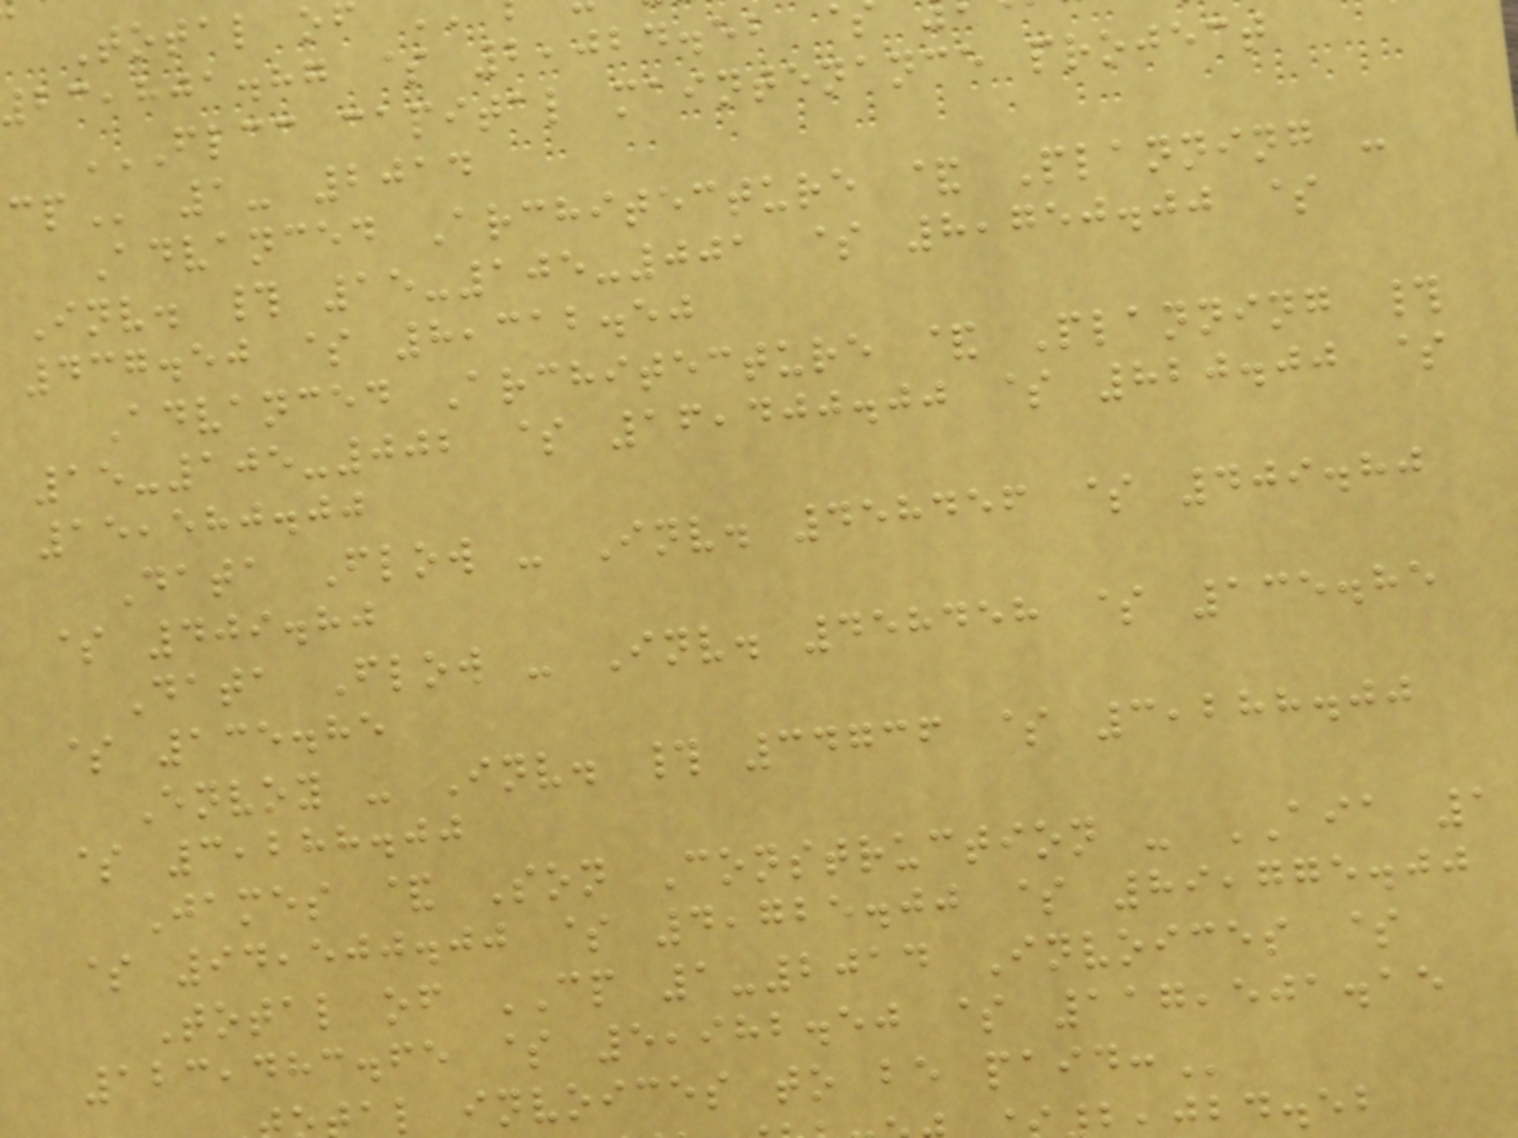Total of
,hja.hg $ 2,024.52
FLCC CAPITAL MAINTENANCE PROJECT
1- 2014
Advanced Architecture & Planning -
Inv. # 15-105-001 $ 8,750.00 $
437.50 $ 8,312.50
Advanced Architecture & Planning #
15-105-002 $ 16,400.00 $ 820.00 $
15,580.00
Data Flow - Inv. 458456 $ 409.80
$ 409.80
Data Flow - Inv. 458458 $ 135.85
$ 135.85
Envoy - Inv. # 34736 $ 3,288.00
$ 3,288.00
James & Son Construction - AIA 1
$ 94,500.00 $ 4,725.00 $ 89,775.00
Total of CP 1-2014 Invoices $
123,483.65 $ 5,982.50 $ 117,501.15
al invoices to be
